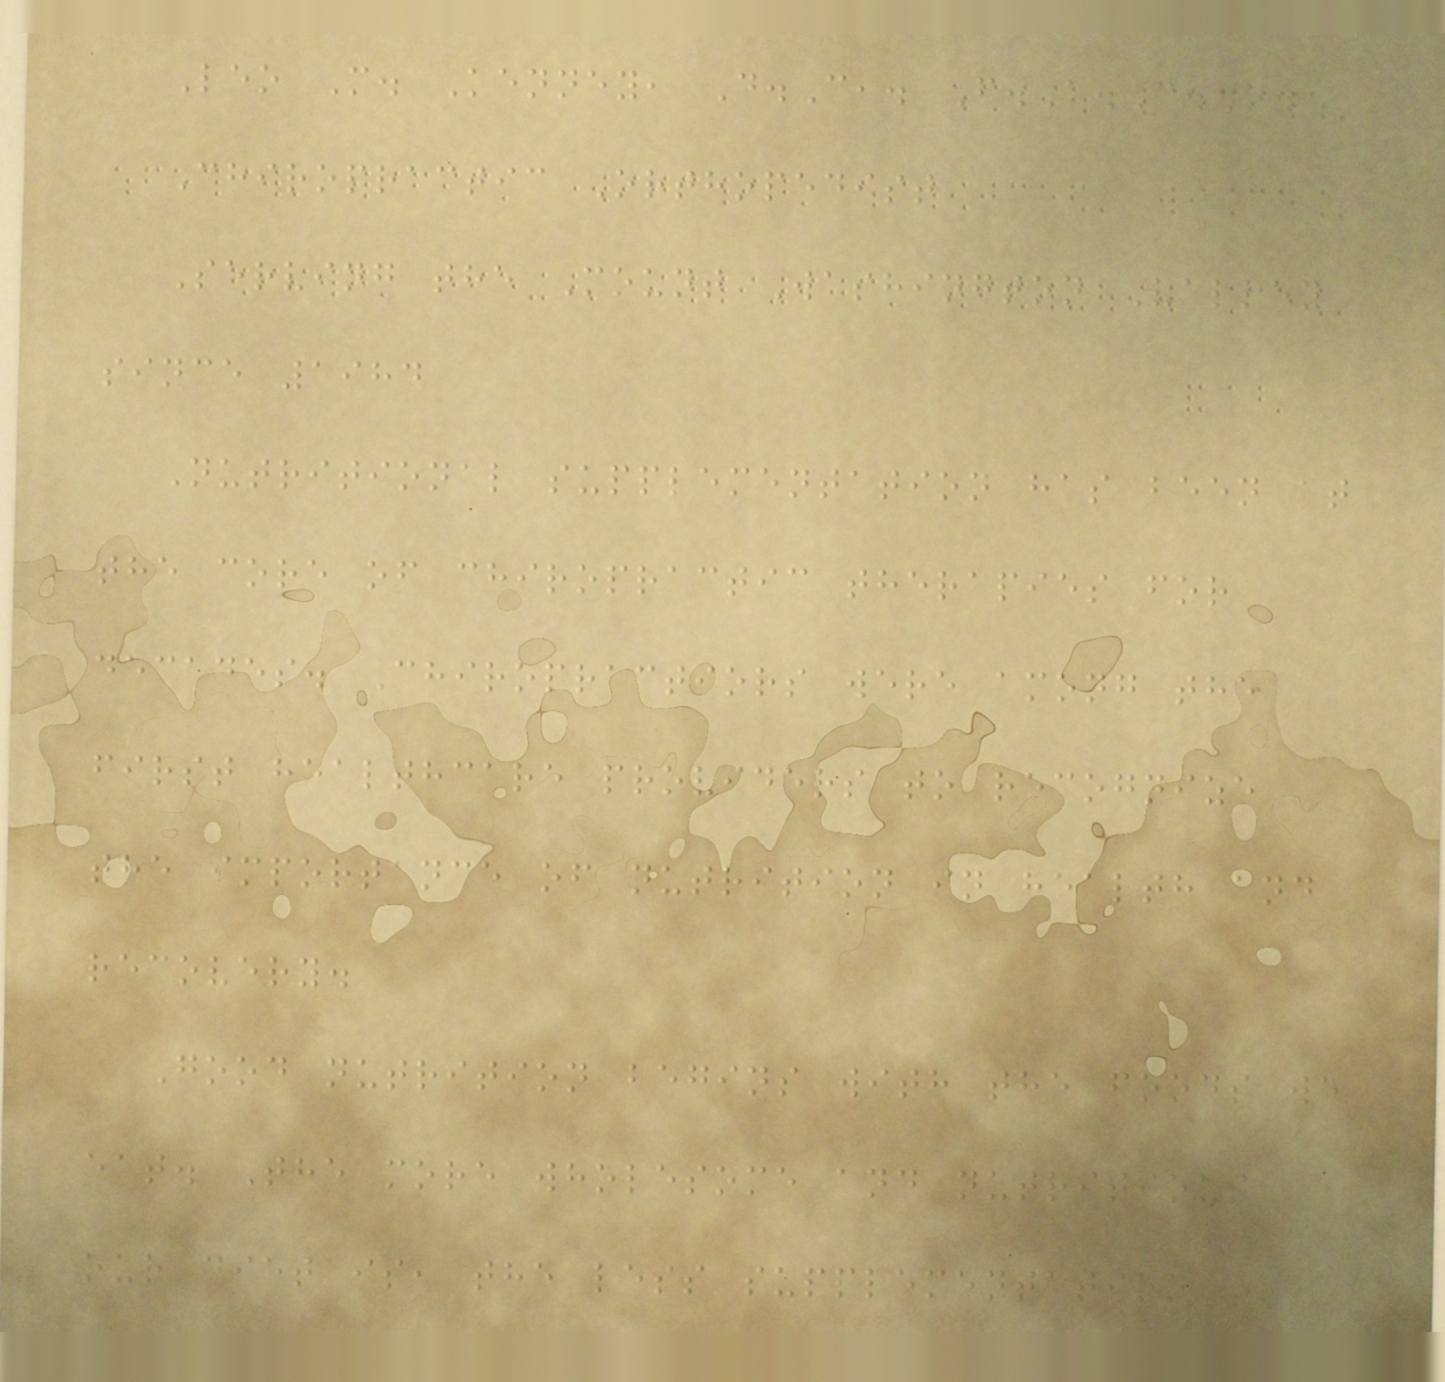Leo M. Kenney, D.C,. F.A.C.O.
Chiropractic Orthopedist
Serving the Mount Washington Valley
since 1984
Nutritional supplementation has been at
the core of chiropractic therapies for
decades. Chiropractiors were among the
first healthcare providers to recognize
the importance of nutrition in health and
recovery.
Good nutrition begins with the foods we
eat. The more wholesome and nutritious
our diet is, the less supplementation
